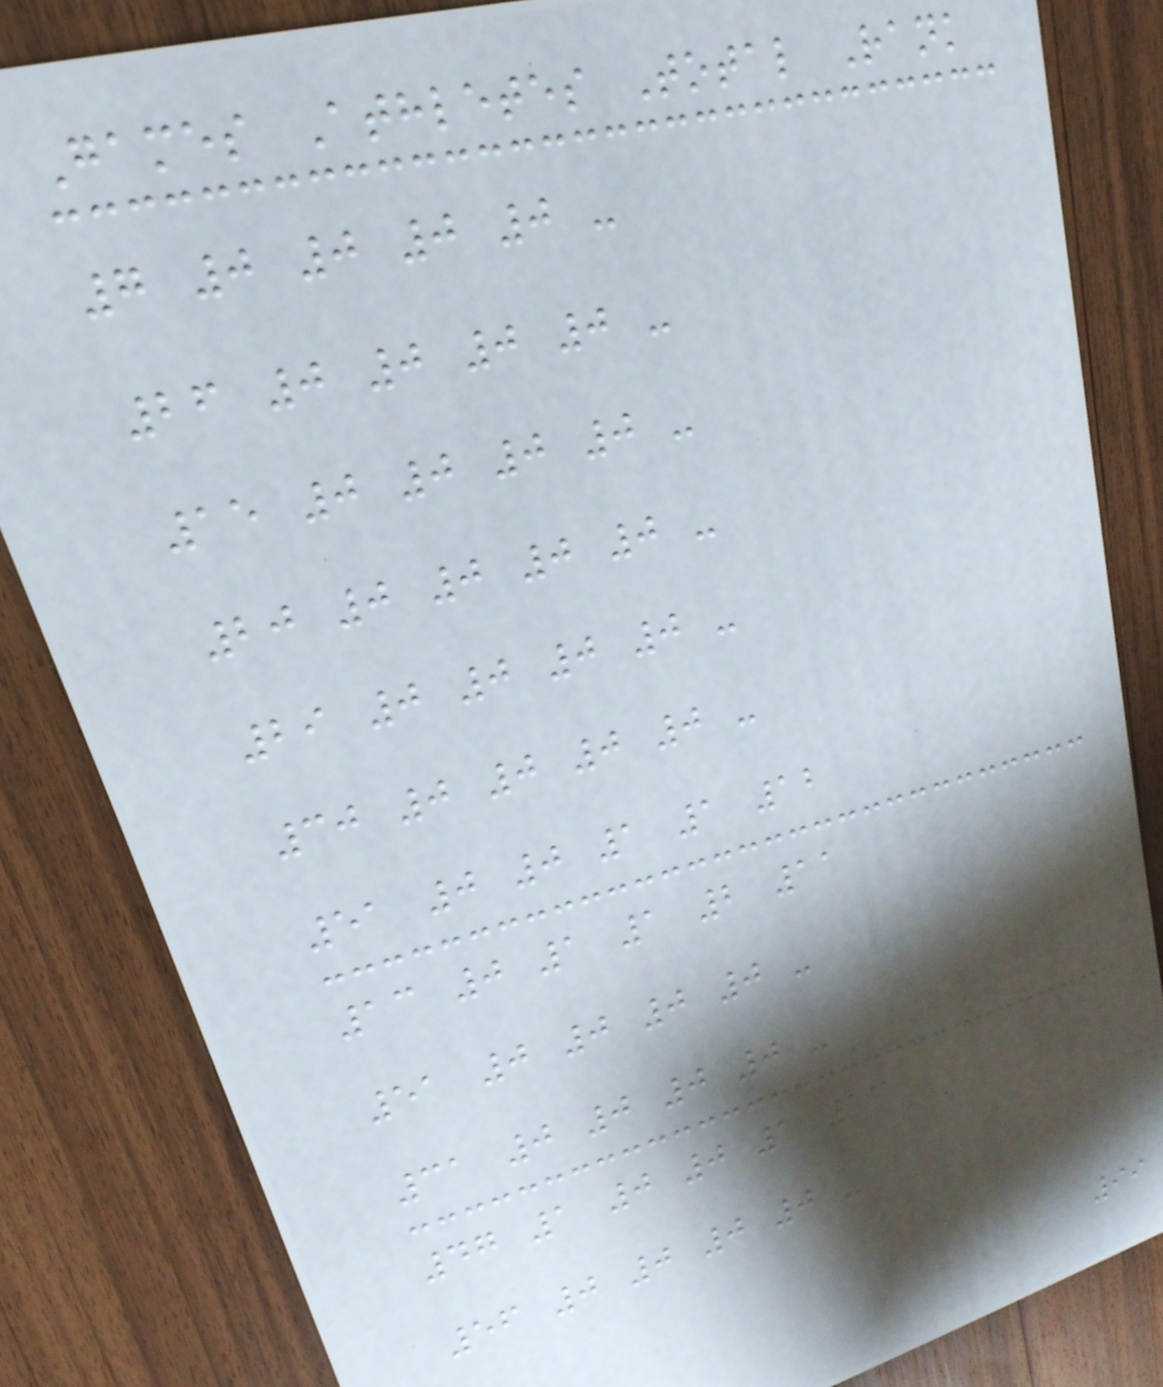Games Athletes Total Rank
7 0 0 0 0 -
26 0 0 0 0 -
15 0 0 0 0 -
20 0 0 0 0 -
29 0 0 0 0 -
30 0 0 0 0 -
51 0 0 1 1 12
13 0 1 1 2 11
51 0 0 0 0 -
31 0 0 0 0 -
47 1 0 0 1 13
56 0 0 0 0 -
99
